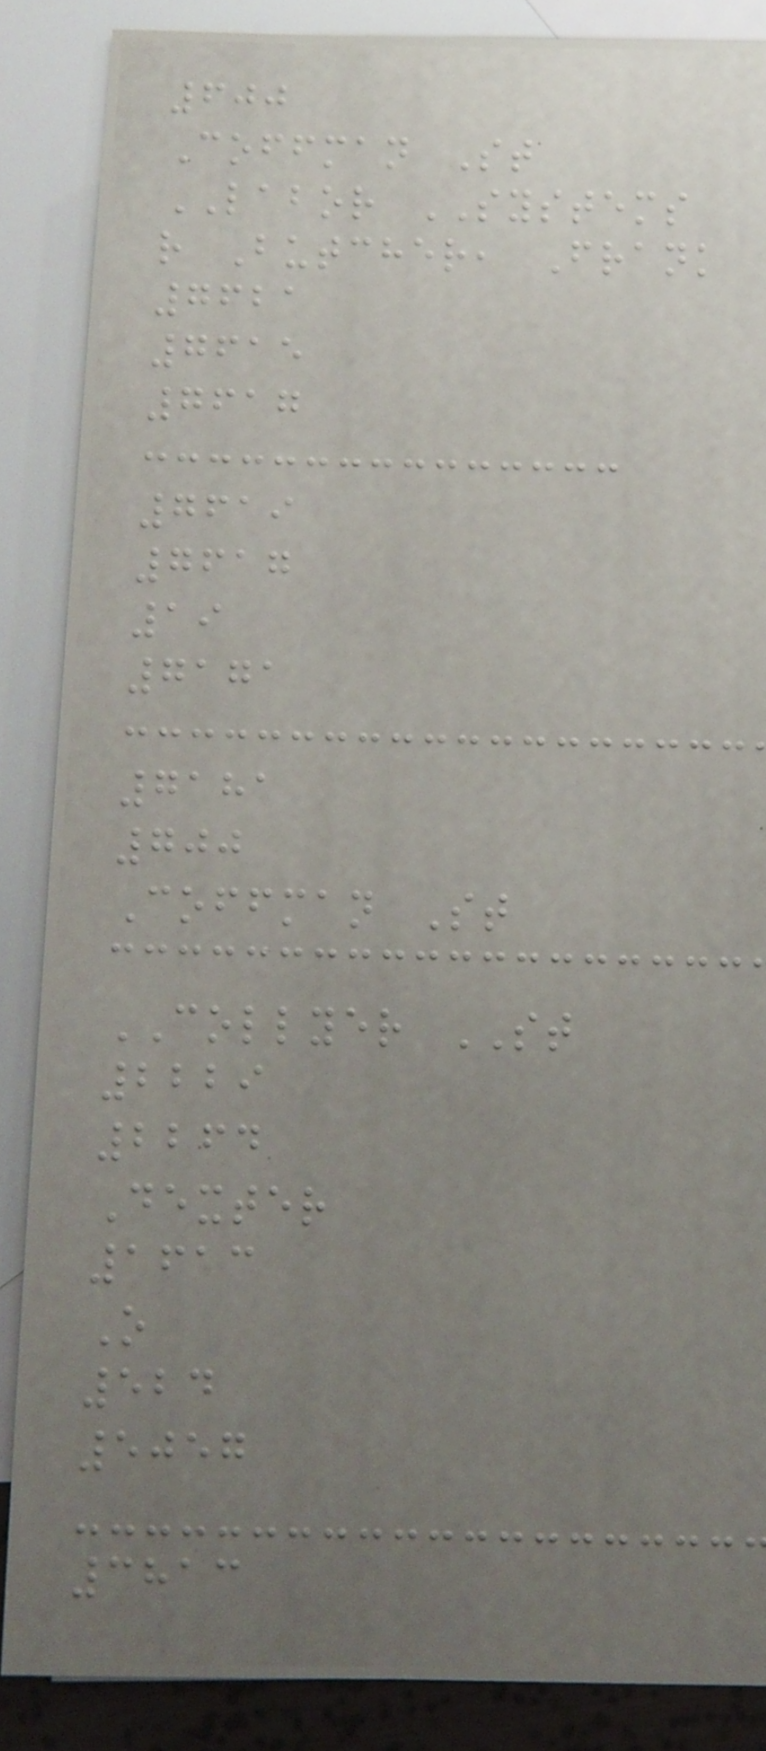600
Coffman St
LABOR SYSTEMS
r Butcher, Frank
7621
7615
7617
7619
7617
19
7171
7181
700
Coffman St
COLLYER ST
2229
2264
Dexter
1613
O
524
5057
3813
